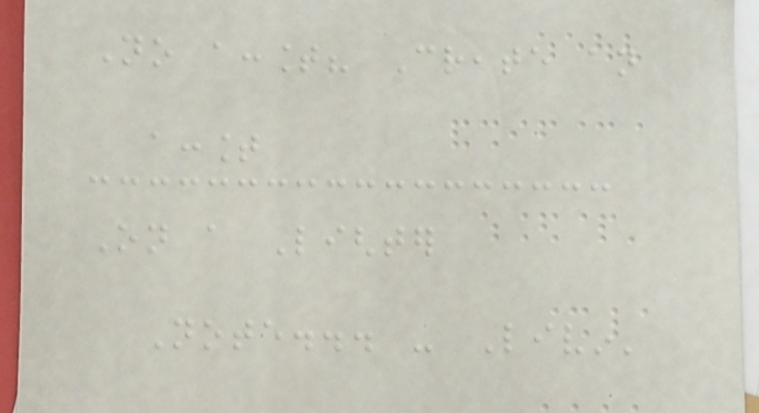No account? Create an
account
On a Lighter
Note... - Livin'
